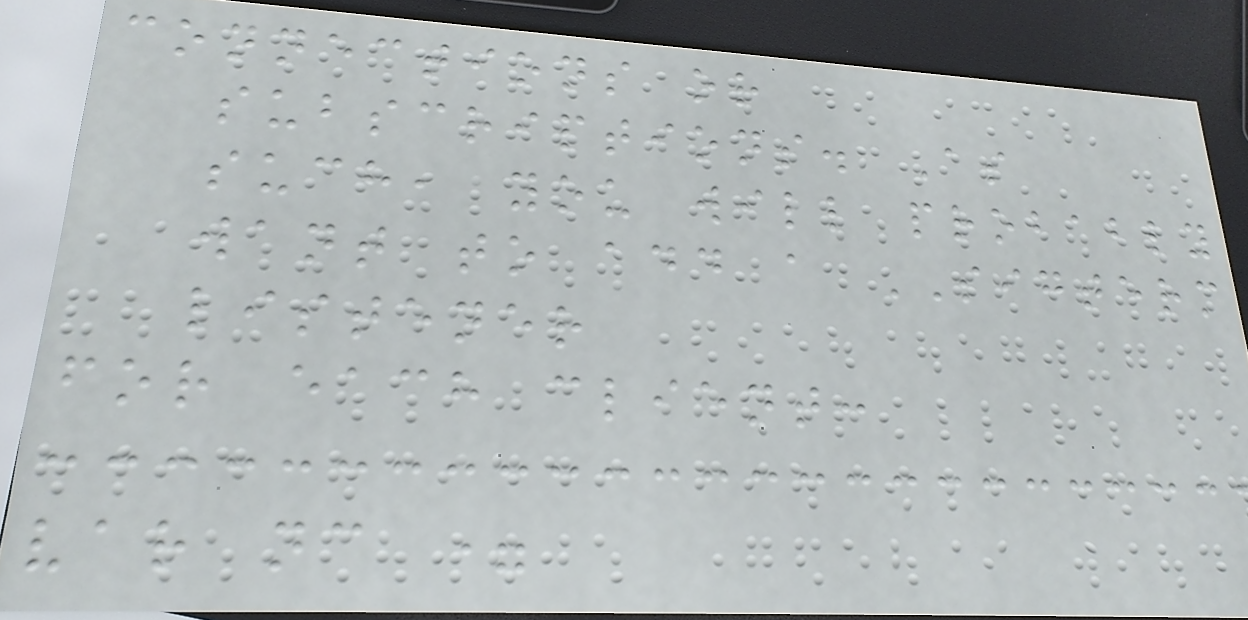connections or
subscriptions. As
such, you will probably
want to add a SIGTERM
listener
for each client:
var nc =
